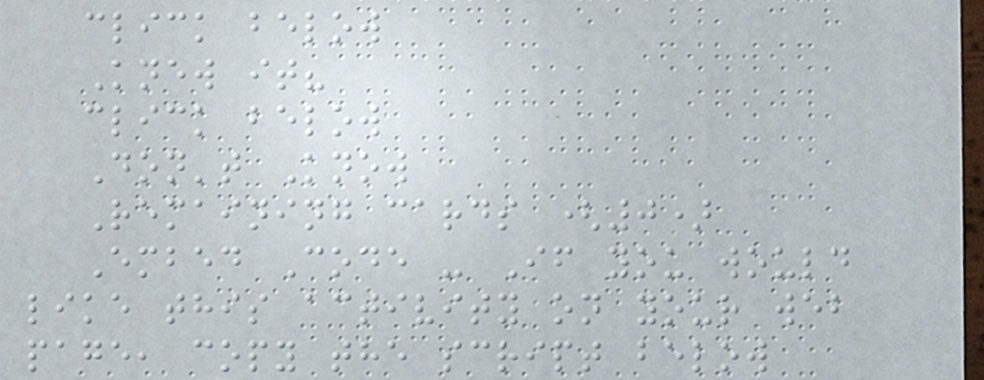click below
Knew it?
click below
Don't Know
Remaining cards (0)
Embed Code - If you would
like this activity on your web
page, copy the script below
